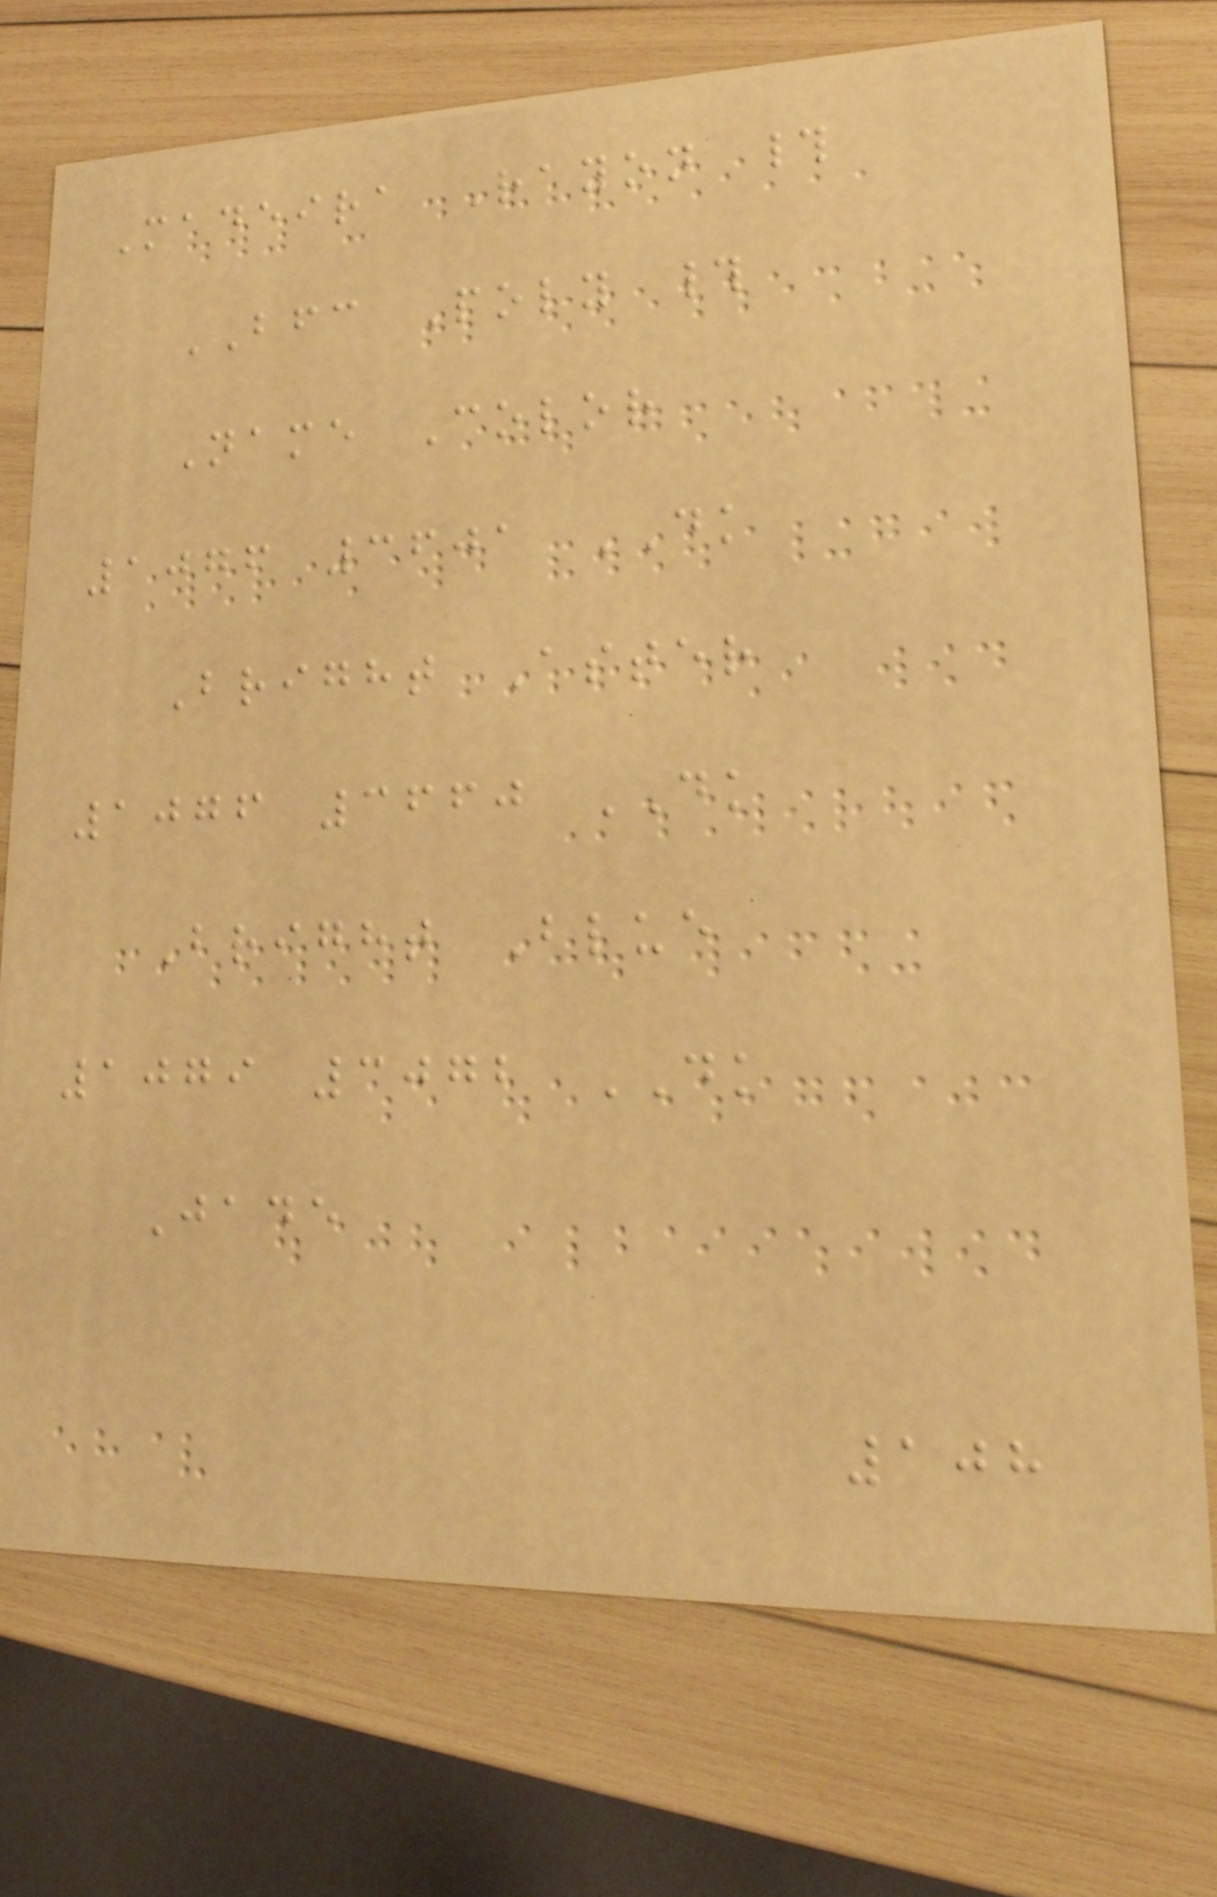Madeira Rayon #
BFC Poly #
Name Color
1076 3601 DK
Bright Aster
1076 3660 DK
Bright Blue
1079 3072 DK
Jade
108
